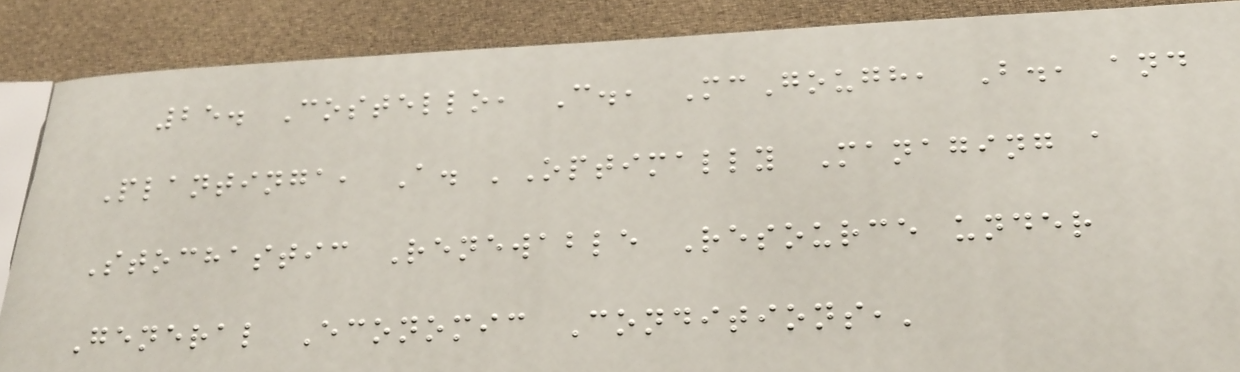25. Costello, C., McGough, B., and
Plantinga, A. 'Optimally Managing a
Stochastic Renewable Resource under
General Economic Conditions,'
